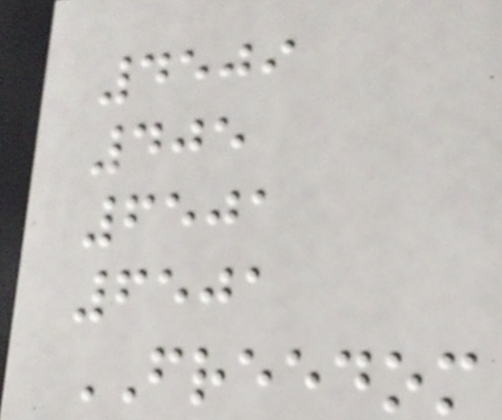4509
405
6501
6501
FREEDOM
